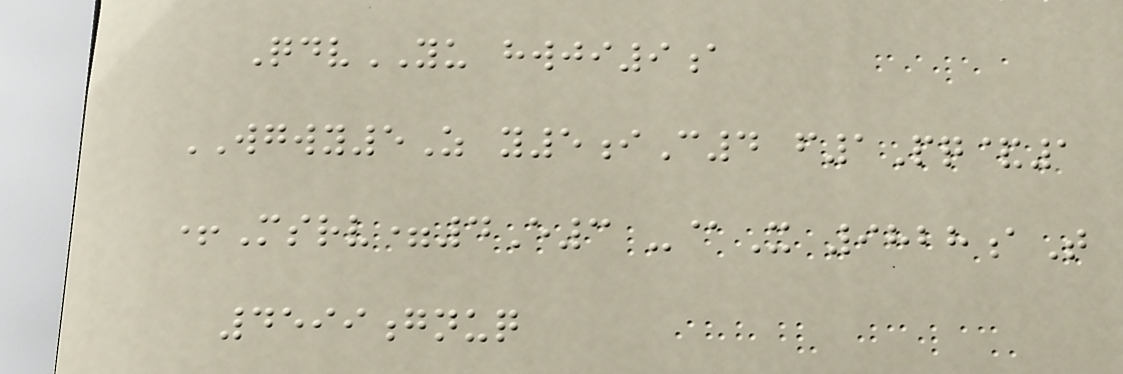QdvYU hwji9a
WGWY5Z y5iC4 f1Pq&1
+Msrv=4E3 -@X 9828aT
4599gnuq
